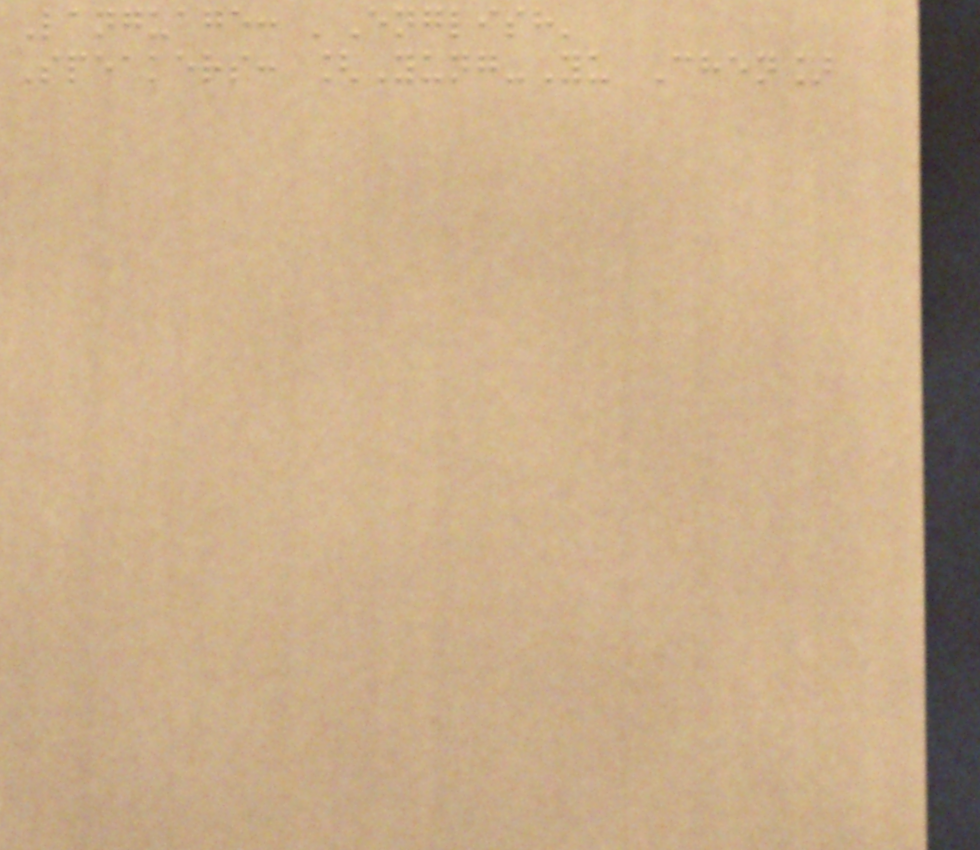Language: 'English'
Speakers: [Yung-Yu Chen]
